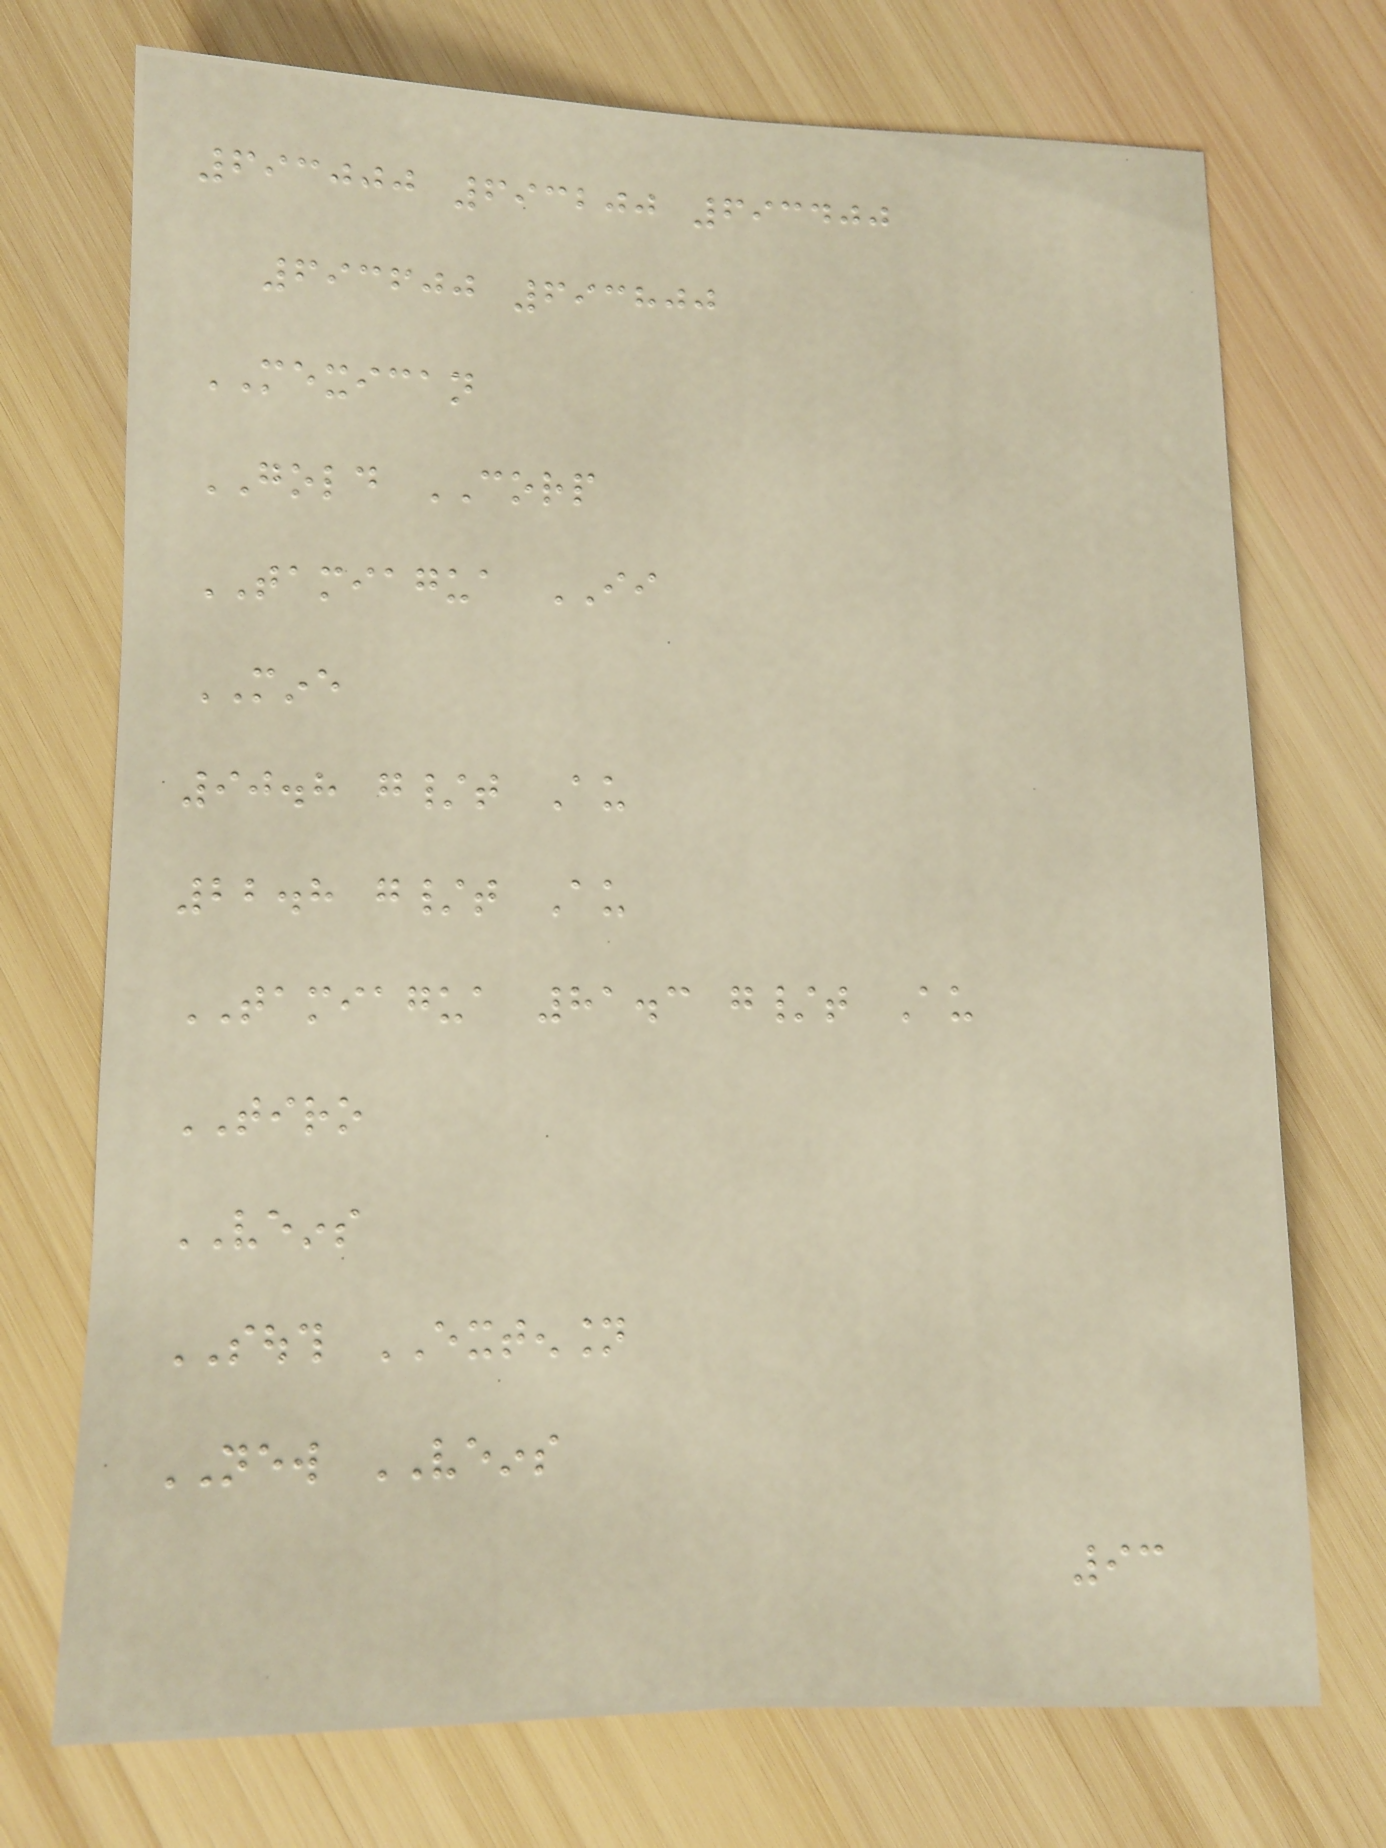693000 693200 693400
693600 693800
MEXICAN
GOLD CORP
TAMIAGUA II
MINE
90.8 g/t Au
22.8 g/t Au
TAMIAGUA 81.3 g/t Au
TIRO
VEINS
SOUTH EXTENSION
NEW VEINS
93
